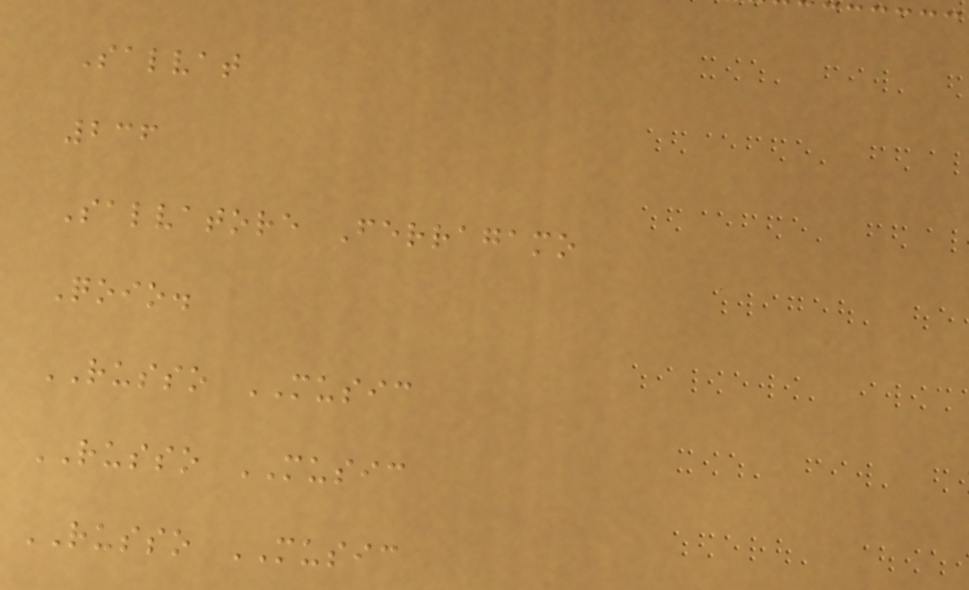Salvat
236
Salvatore Ferragamo
Qoio.
RUSSO MUSIC
RUSSO MUSIC
RUSSO MUSIC
